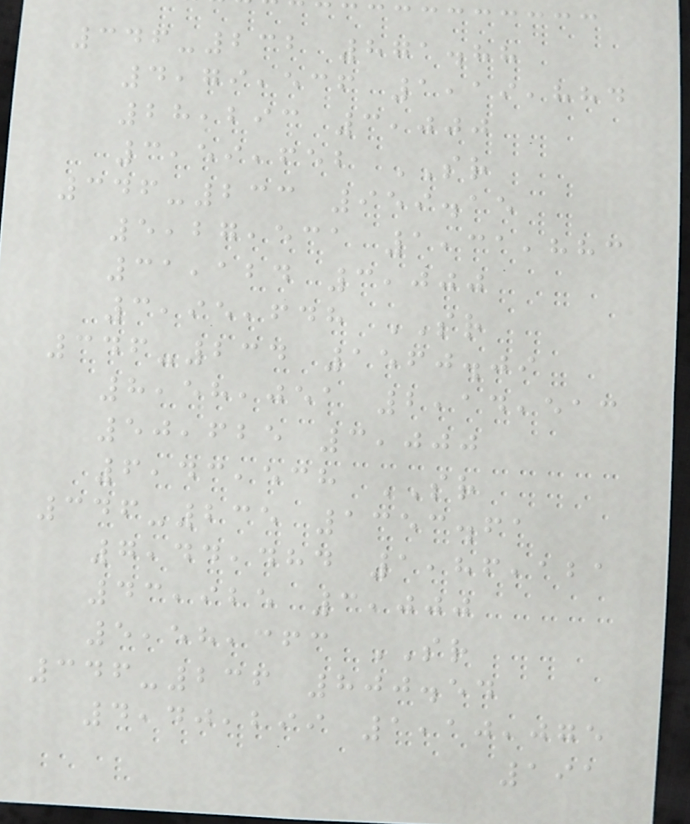346-232 871.88
4,79,536 1,19,884
28,293 3,000
3,59,652 SR
346-233 959.15
5,27,531 1,31,883
31,124 3,000
3,95,648 SR
346-234 1560.09
8,58,051 2,14,513
50,625 3,000
6,43,538 SR
346-235 1353.61
7,44,484 1,86,121
43,925 3,000
5,58,363 SR
346-236 800.54
4,40,299 1,10,075
191
